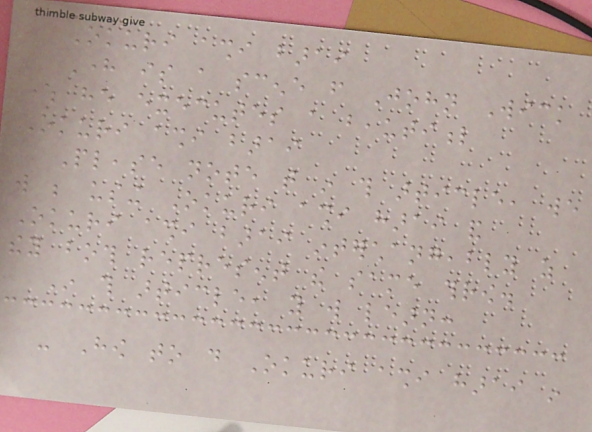Okuri ashi barai
Here is a scene from John Wick
where he executes a beautiful
Okuri ashi barai
Please note that in this article, we
will be using Okuri ashi harai and
Okuri ashi barai interchangeably as
they both represent the same throw.
In this article, you will learn:
- How to do Okuri ashi harai in
